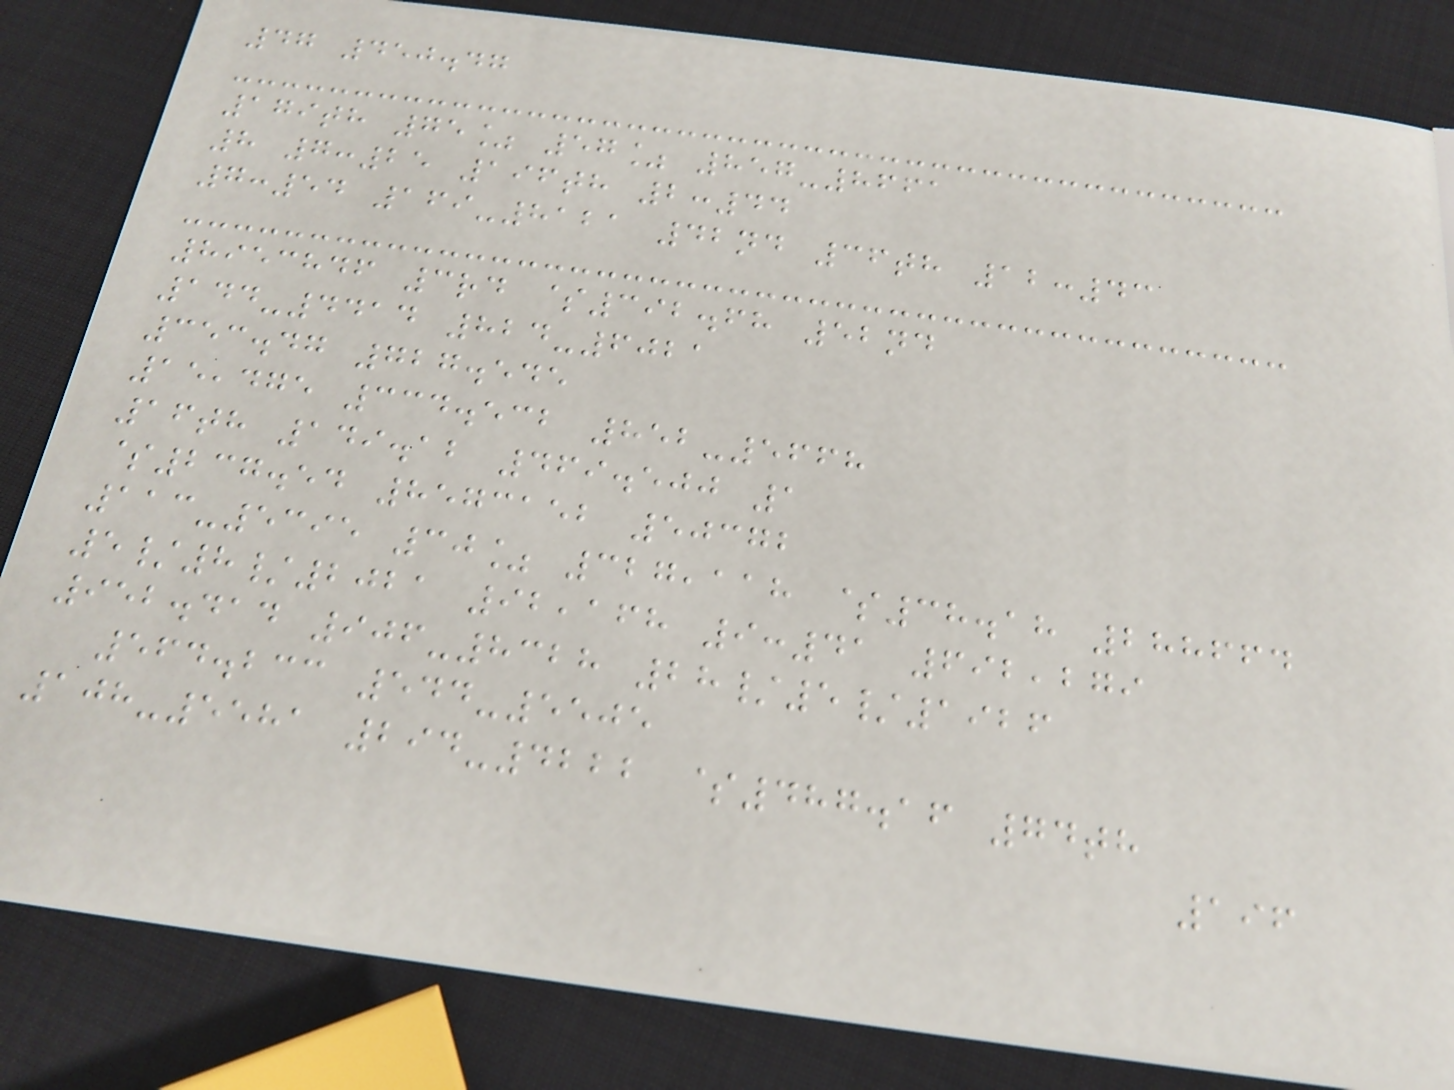47 450.47
179th 75% 57% 857-8661
8 7:25 196th 2:44
7:54 169-8121 42nd 36th 12:43
8953846 3rd $392.68 52nd
144-4414 824-6021
353.47 727.545
15,475 334.532 852-5668
16th 149.12 469.500 1
$237.54 8573152 50372
113-5395 30% 327,118 $38.18 288664
5/8/2021 92,168 9:41 692,279
952.414 906-8328 28/5/1926
564.233 544-5505
108-5581 294-4222 $487.16 74th
196
